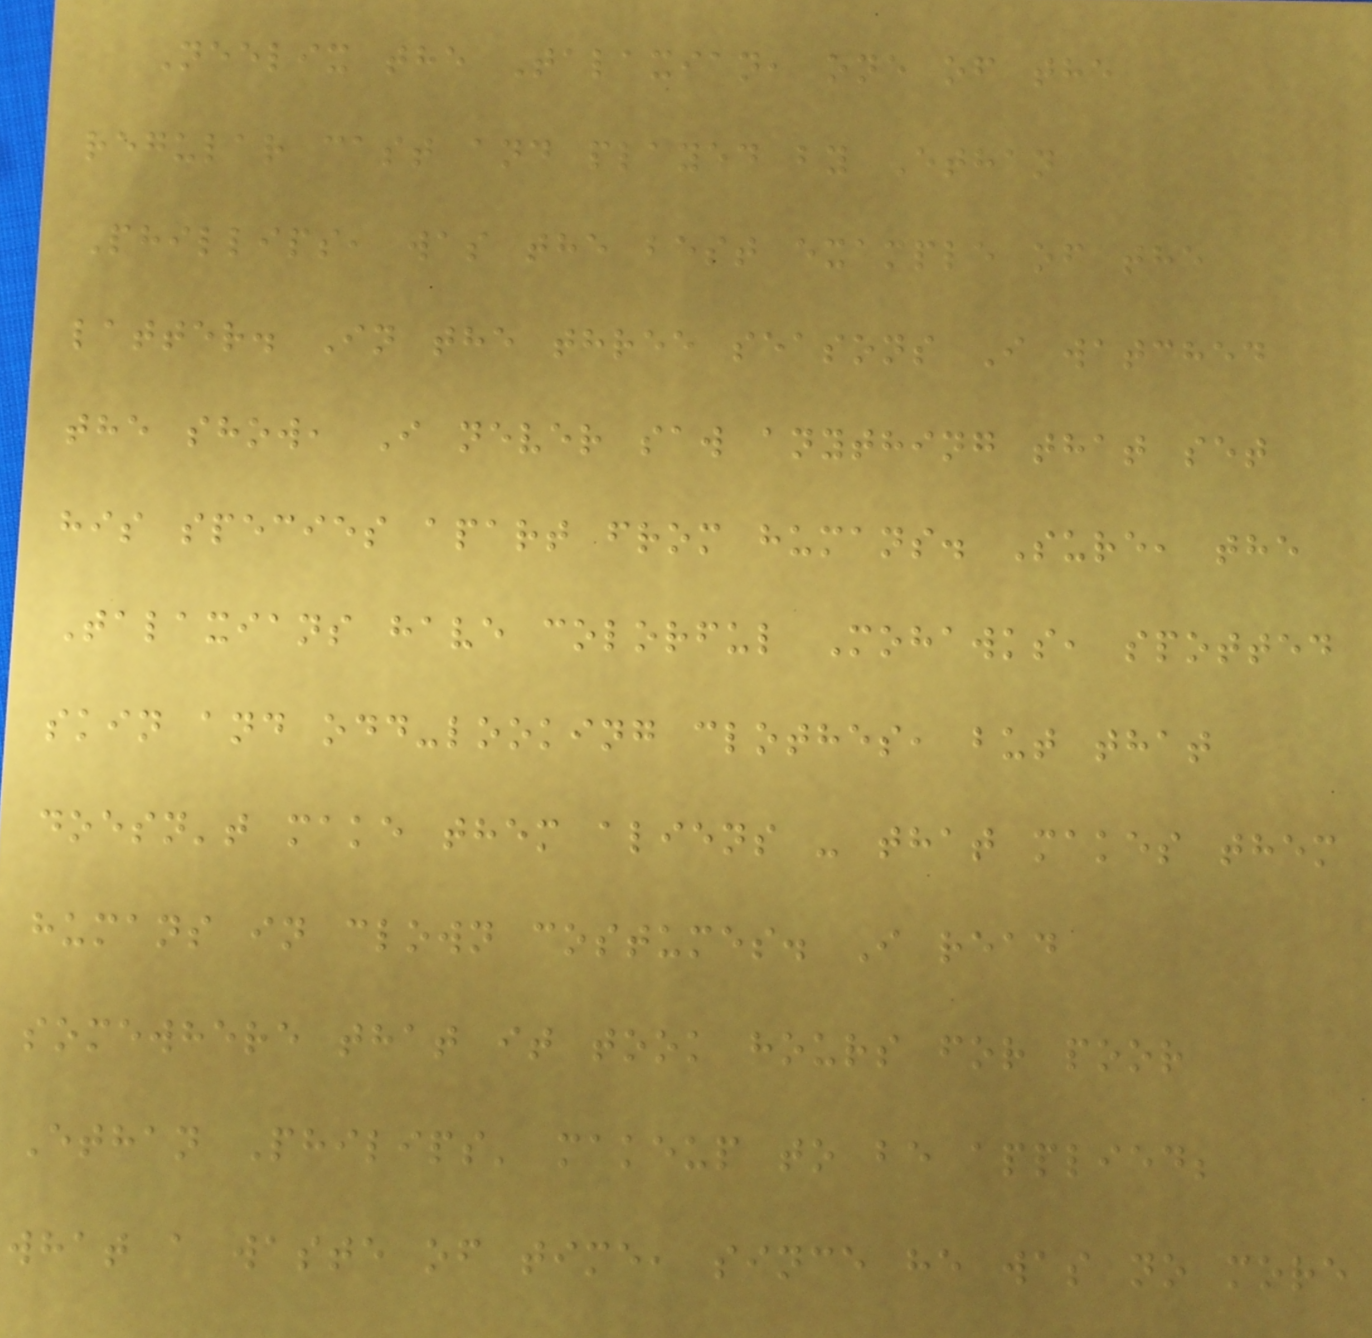Neelix the Talaxian, one of the
regular cast and played by Ethan
Phillips, was the best example of the
latter. In the three seasons I watched
the show, I never saw anything that set
his species apart from humans. Sure, the
Talaxians have colorful Mohawks, spotted
skin and odd-looking clothes, but that
doesn't make them aliens - that makes them
humans in clown costumes. I read
somewhere that it took hours for poor
Ethan Philips' makeup to be applied;
what a waste of time, since he was no more
